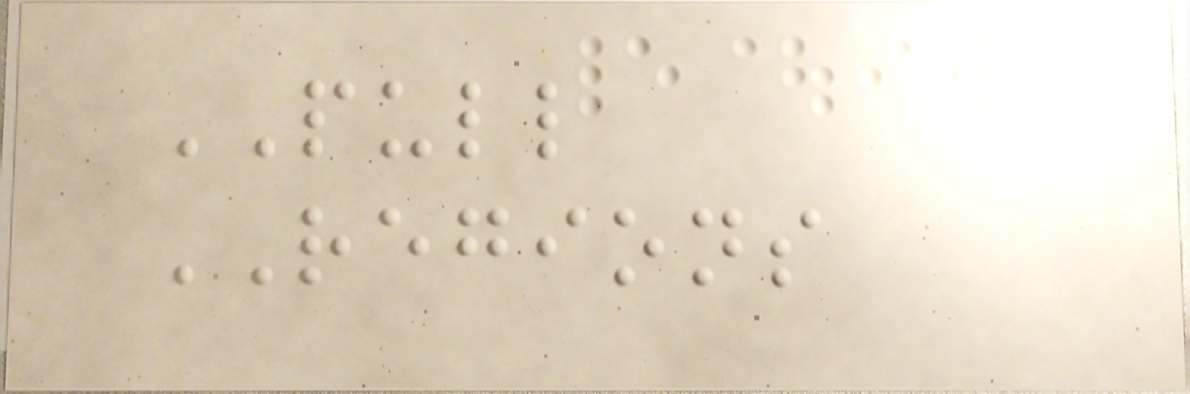PULL
REGIONS
